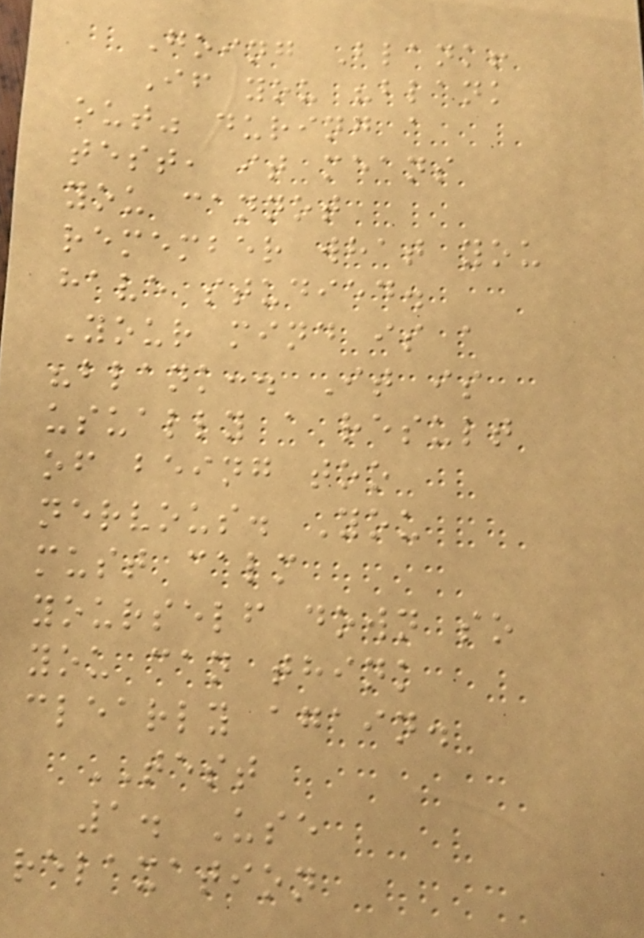Going Blank!
If you "blank
out" during a
test, it means
you cannot
remember what you
have studied.
Your mind is a
"blank:. It is
usually a result
of being too
nervous. You
must calm
yourself down so
you can think
clearly again.
TEST
1. Use
relaxation
